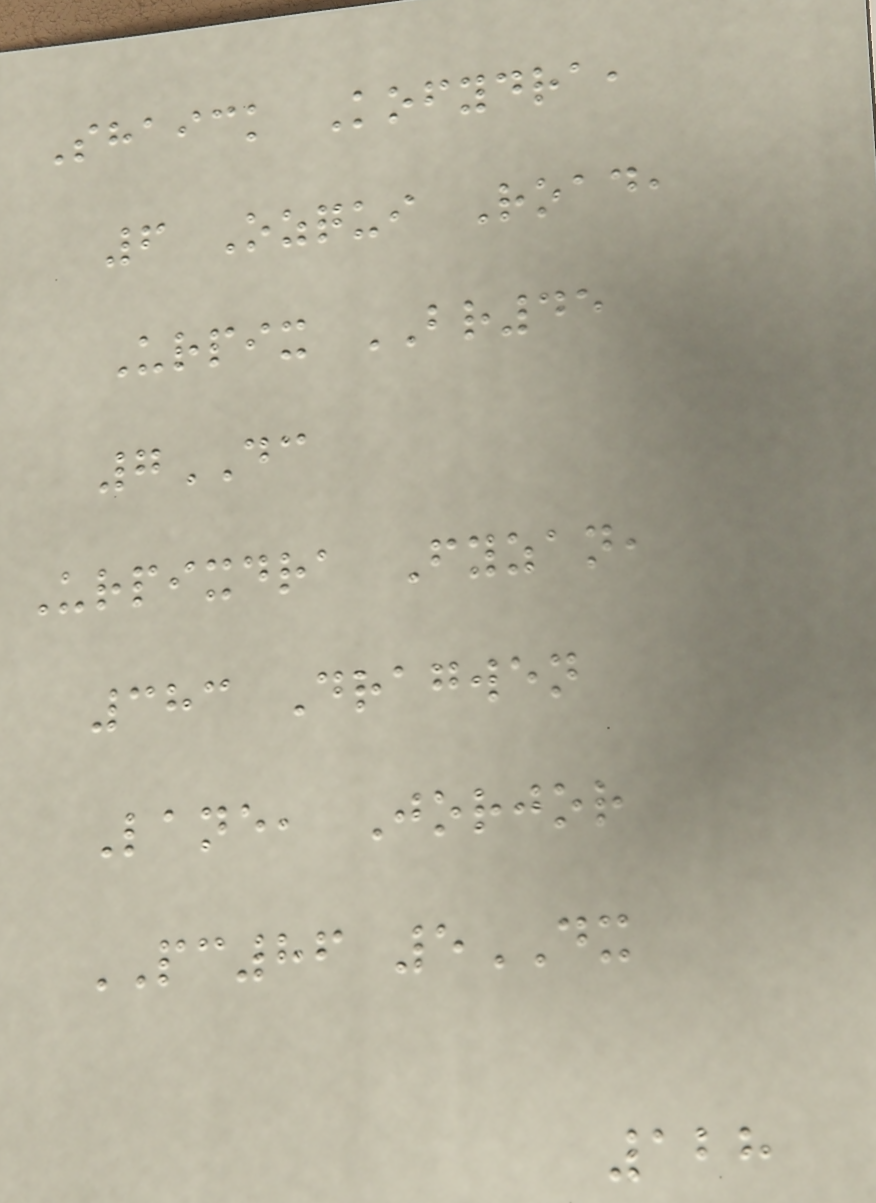Shaick Kofydra,
6 Ozqui Road,
Urpix BR45
7DC
Urpixdra Fyzan,
383 Dragwen
Lane, Jorjor
PC86 5DX
128
